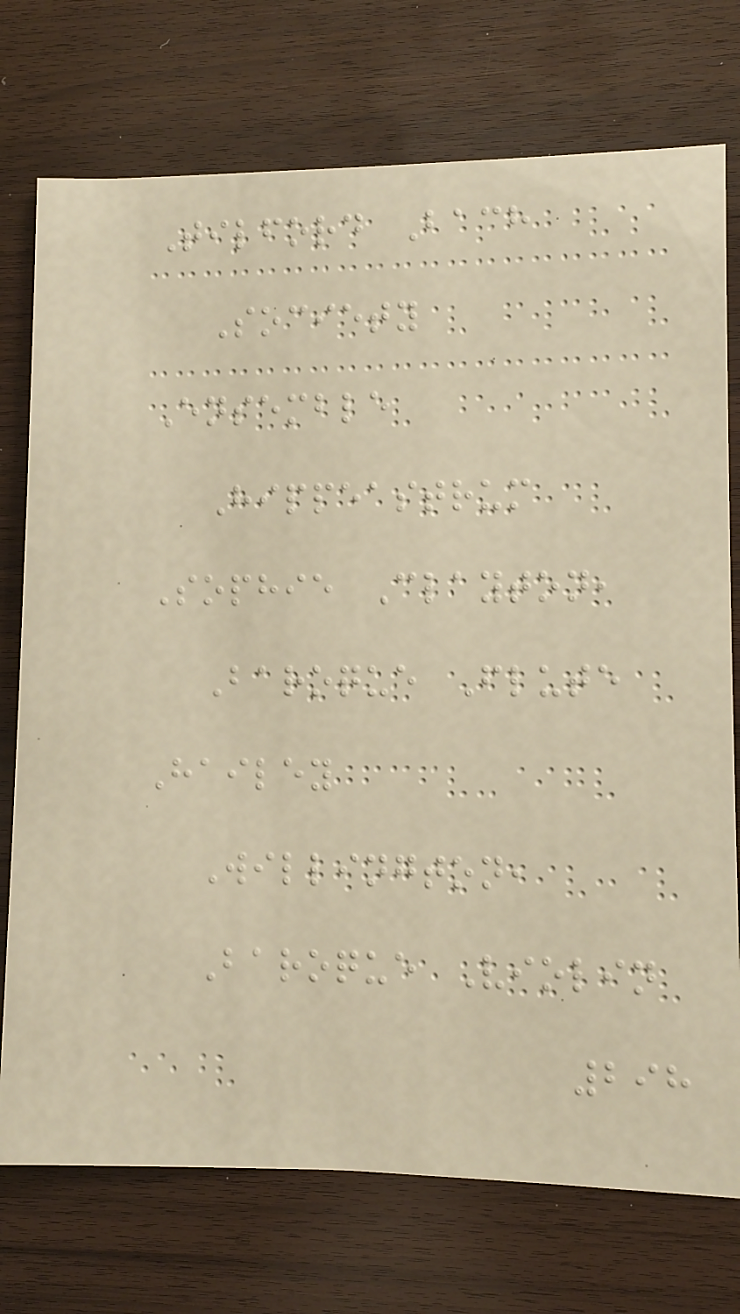Tilford Bach
Society
Ensemble
Hippeastrum
Sophie Clayton,
Baroque Flute
Hailey
Willington,
Baroque Violin
298
